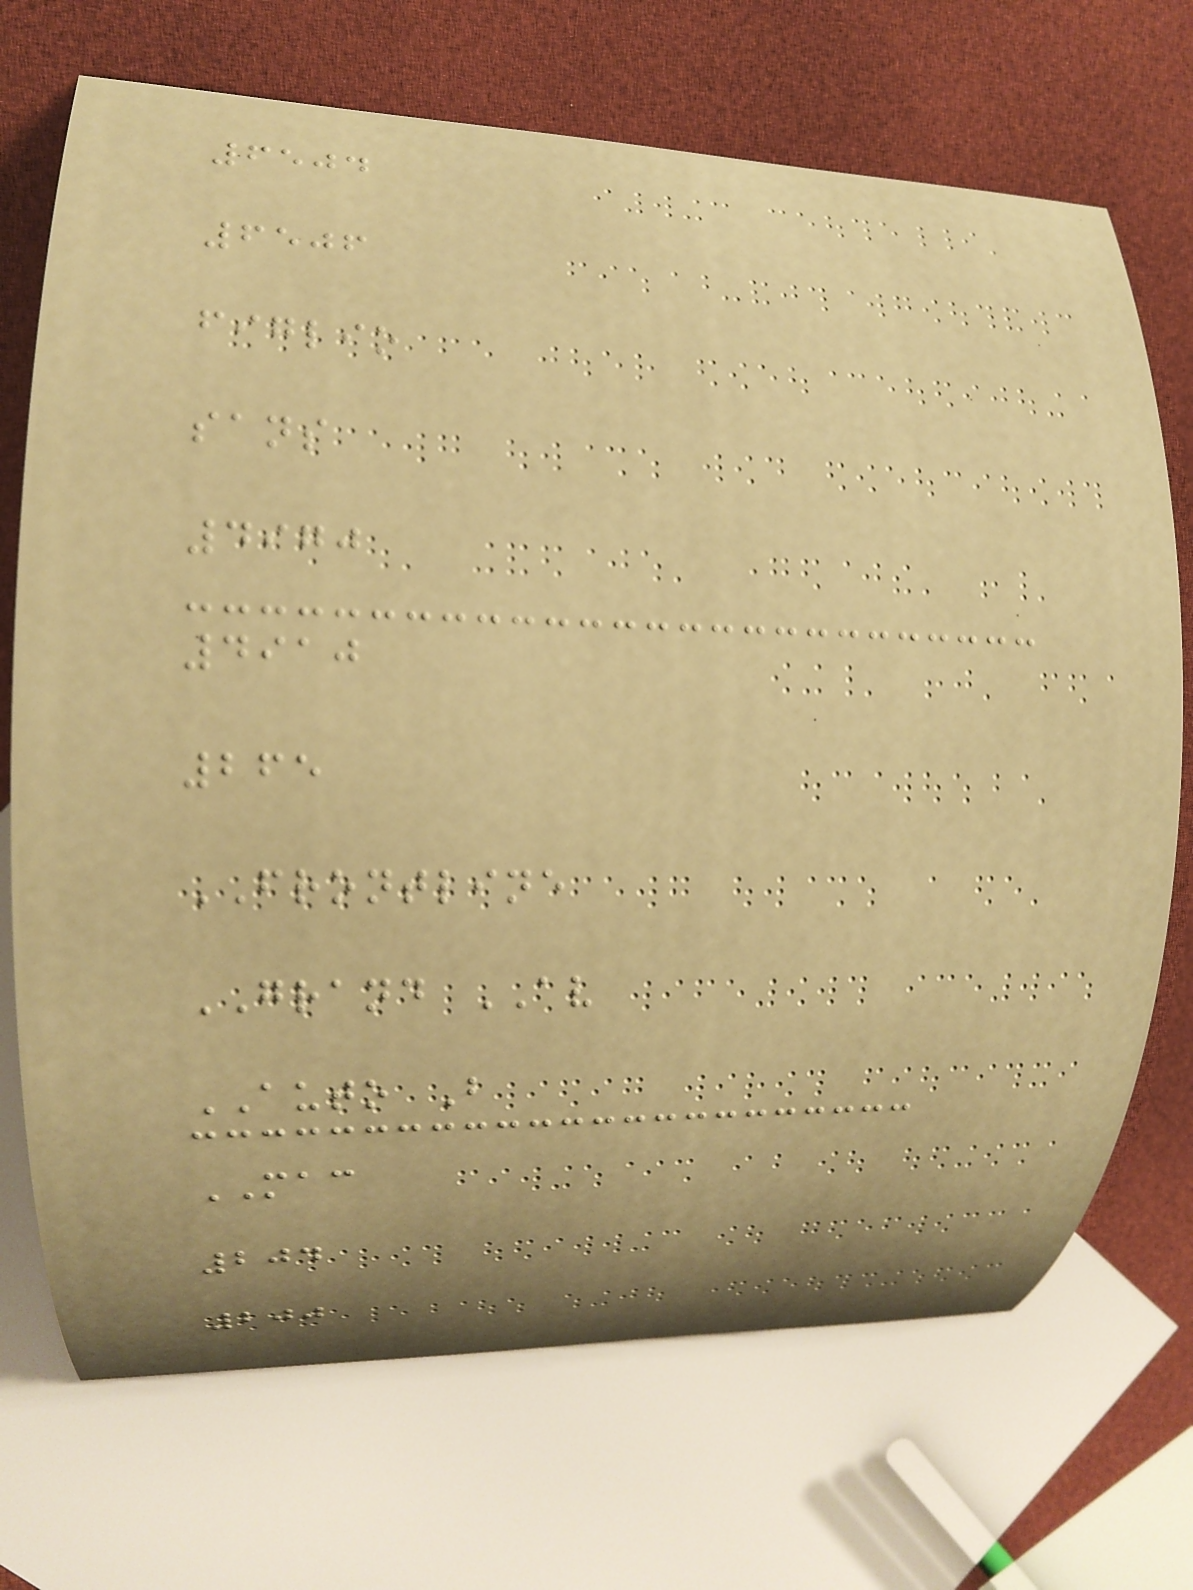6504
6506
figlio
sans
4970
4910
265
FRONTLINE
GRAND AV
AUTO B
MAC
204
200
